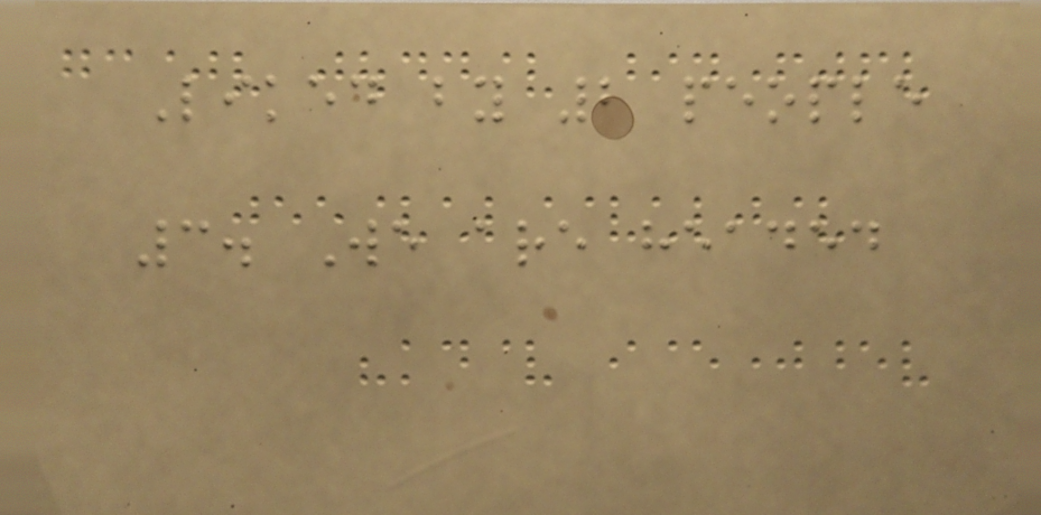Liked by 2 people
3. We are headed
